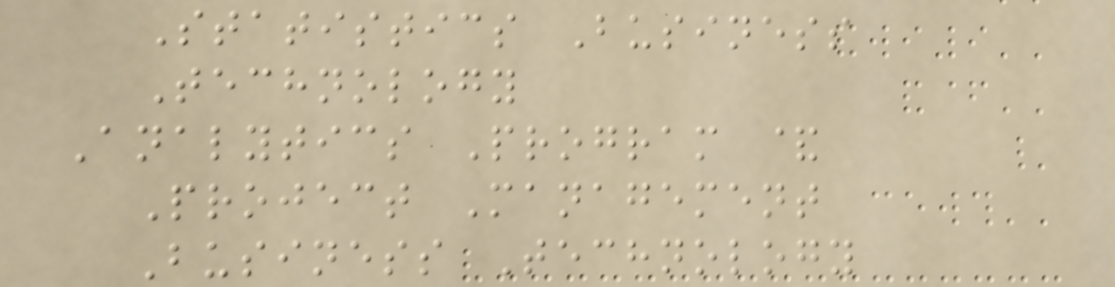Statistics Business
Technology
Analytics Program &
Project Management
Business Technology
